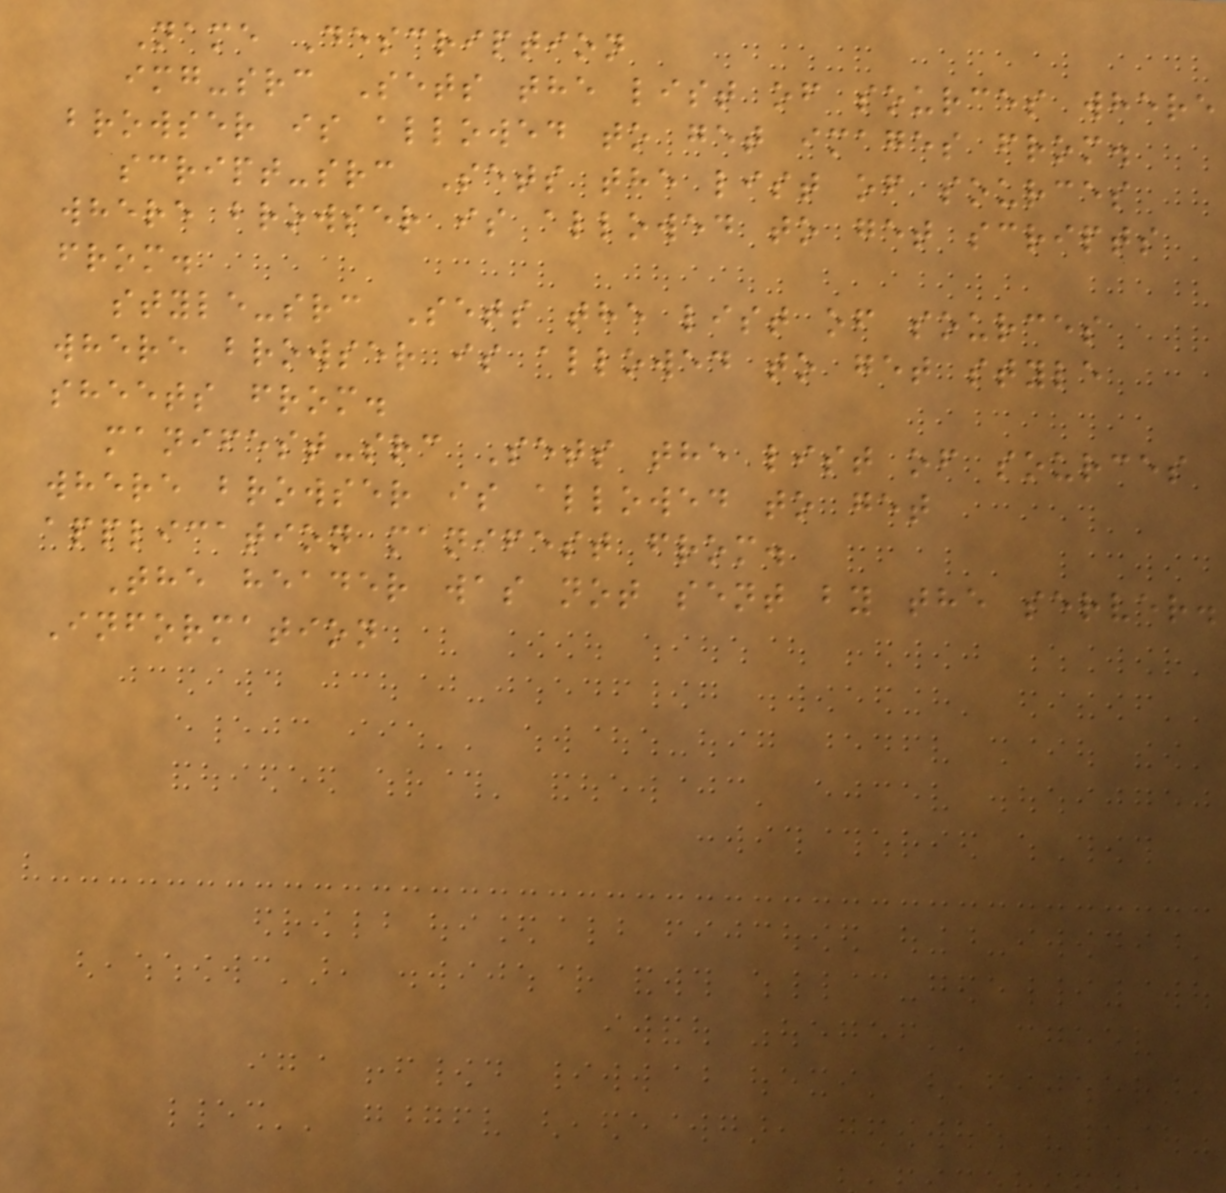Name Description
img-src Sets the list of sources where
browser is allowed to get images from.
script-src Sets the list of sources
where browser is allowed to get scripts
from.
style-src Sets the list of sources
where browser is allowed to get style
sheets from.
manifest-src Sets the list of sources
where browser is allowed to get
application manifest from.
The header was not sent by the server.
Information
